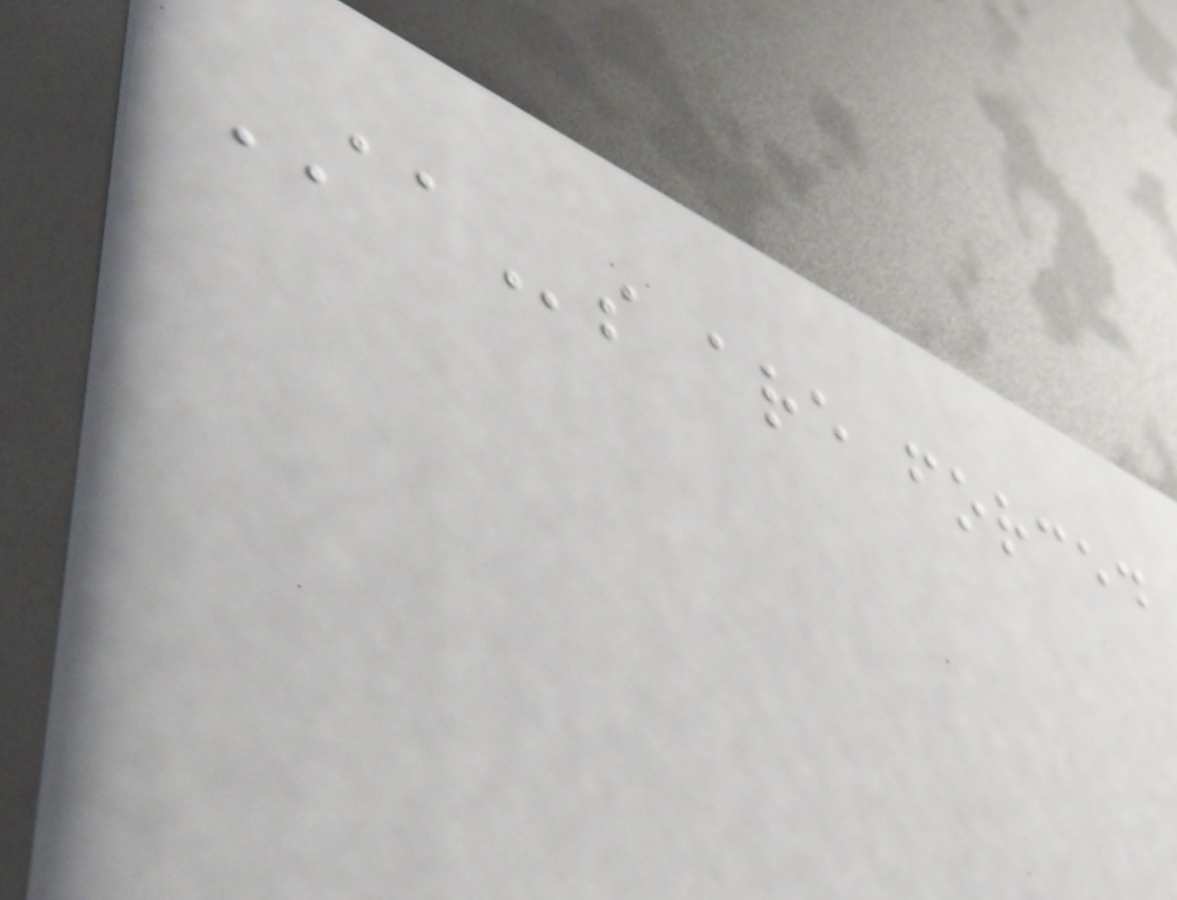AAs are forced
